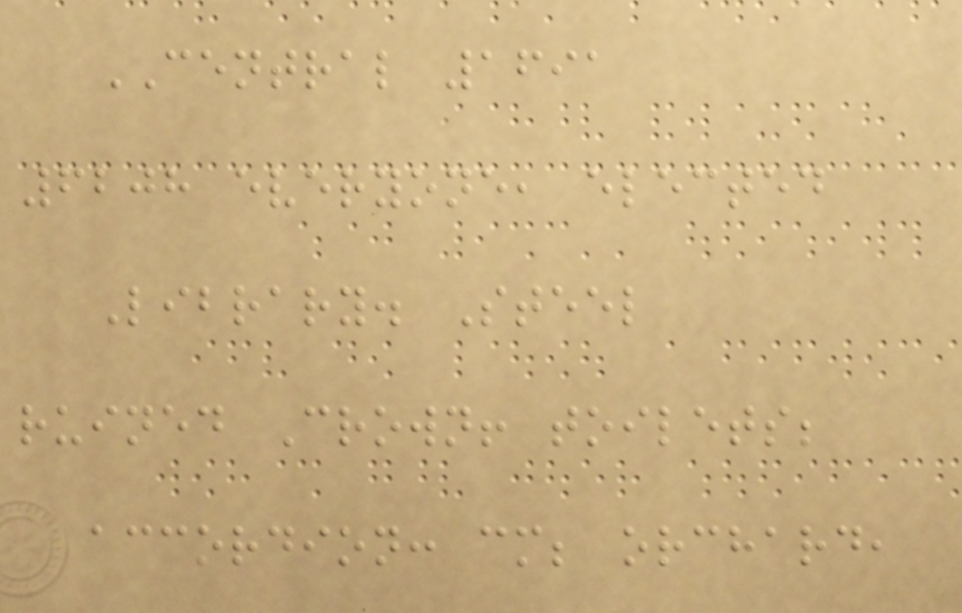CENTRAL 1691
6208 everyone, elected
Library. Steel
ruined Crown! toilets;
accordion: cm; orchard,
